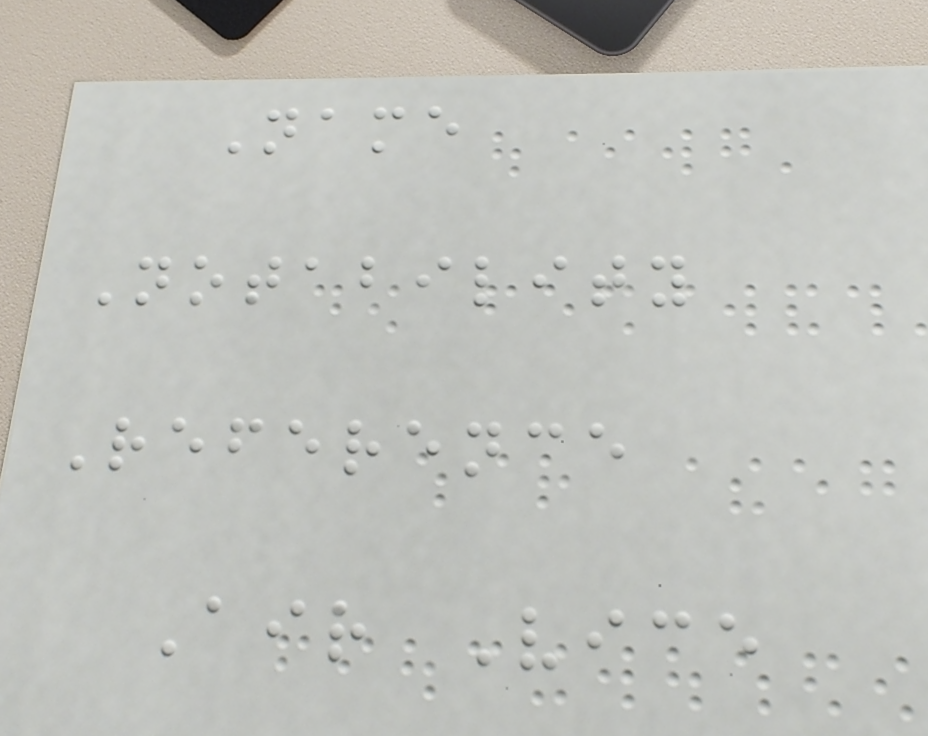Name
Notability
Reference
Air Vice
